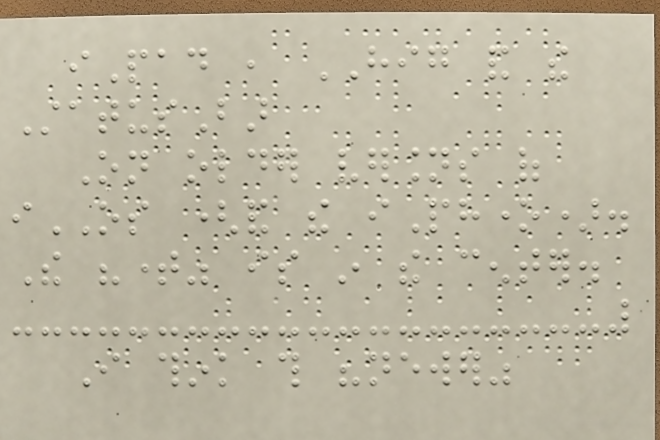iPad , HIG and the
StatusBar
On older versions of
iOS (and the iPhone).
The "time" is in the center.
I think this "newer"
